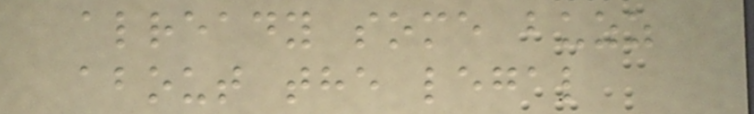already some buzz
about the legal
